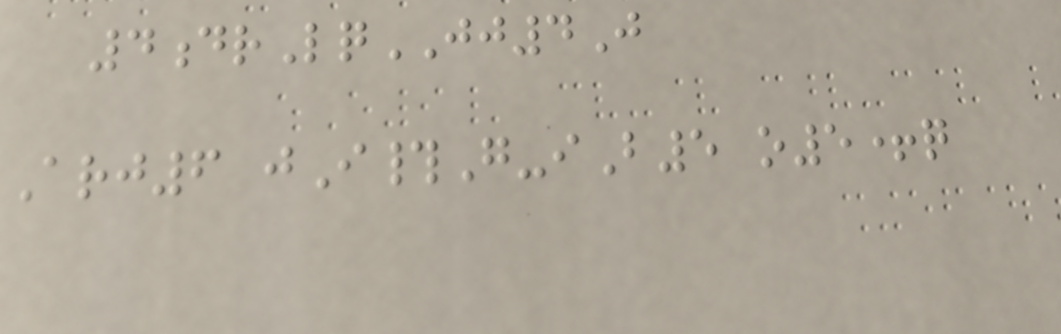4drLqJJ4J
Arj6 jI#G-iB5 o5+q
